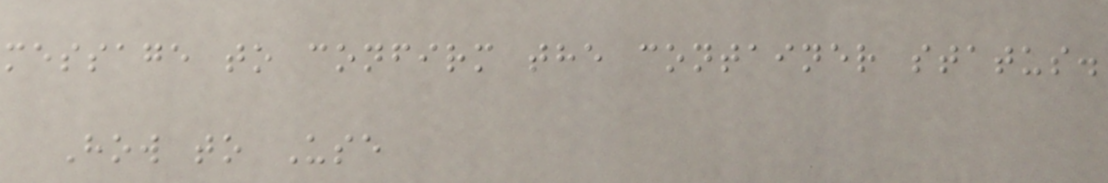message to confirm the container status.
How to Use
